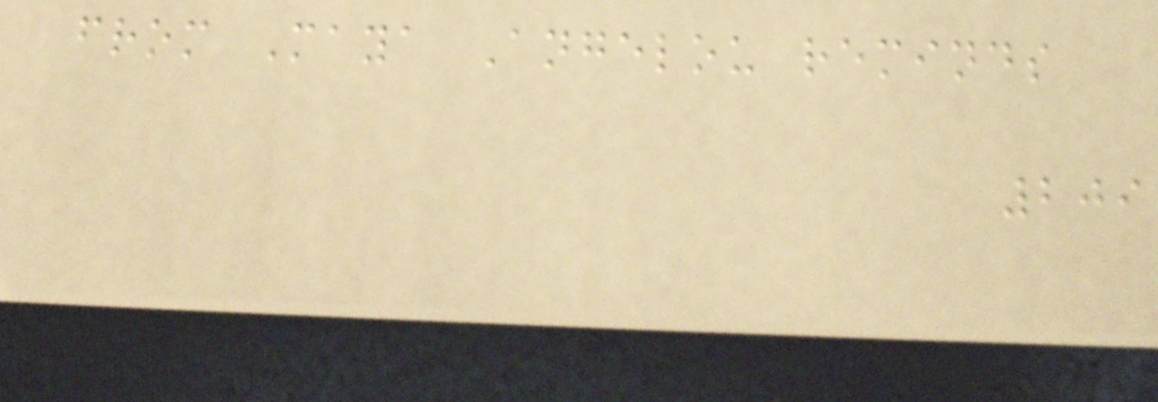from Maya Angelou reminds
209
